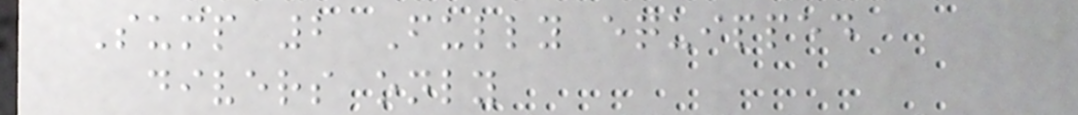Sump 2 Fully equipped
divers only
